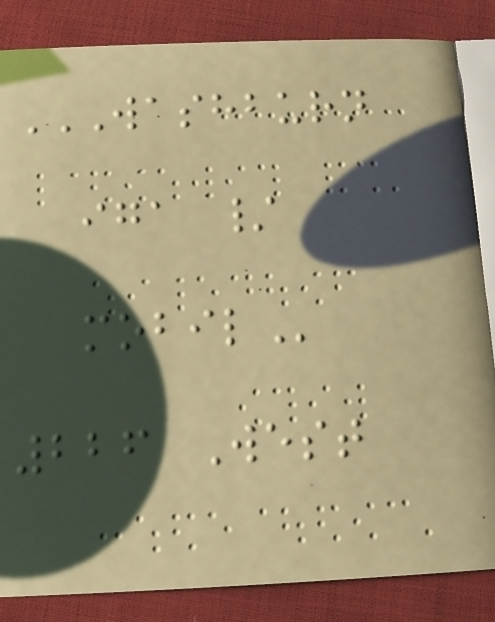WASHBURN
IGA /
MOBIL
226 West
